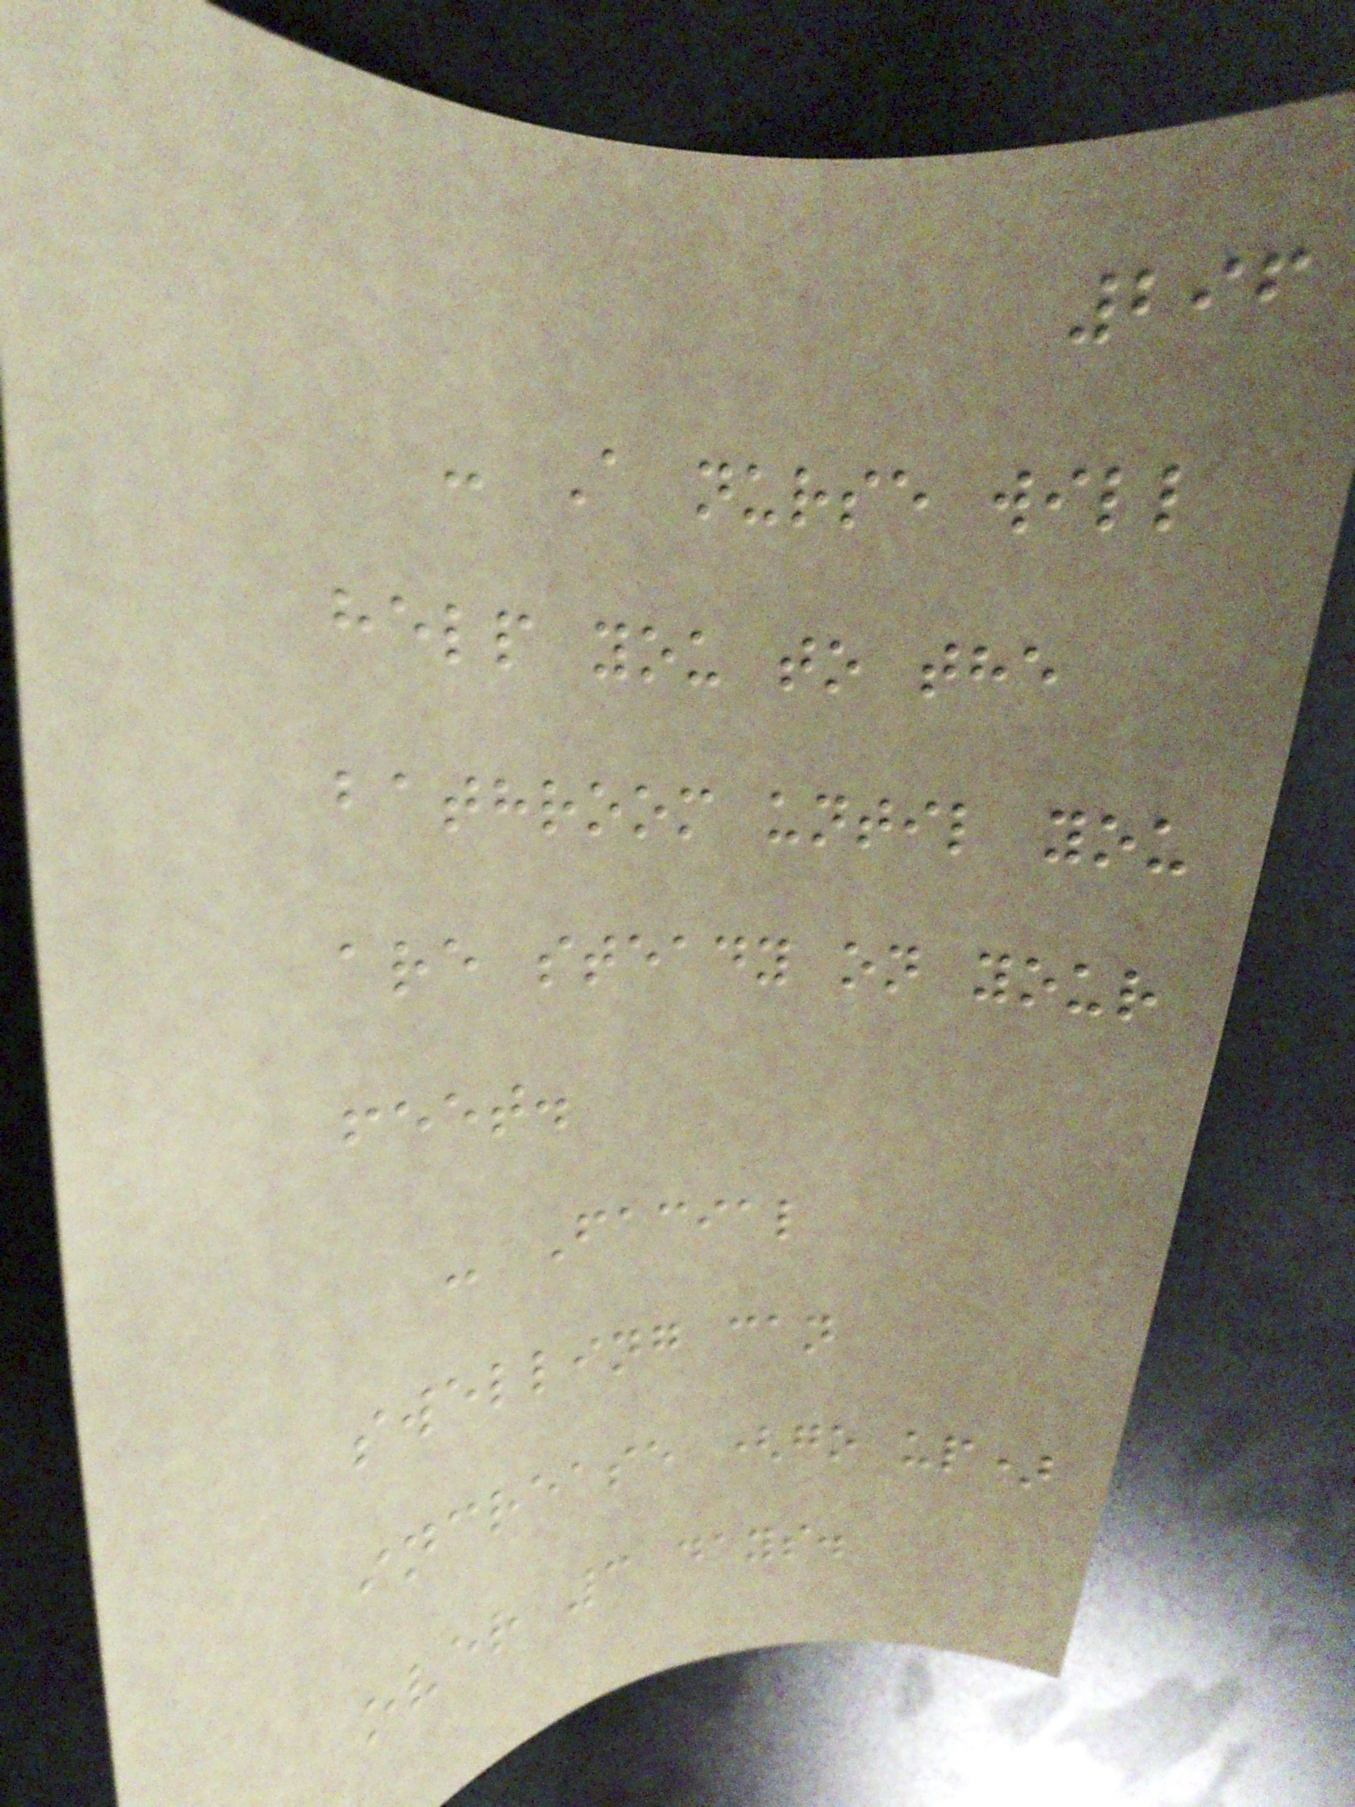296
- A nurse will
help you to the
bathroom until you
are steady on your
feet.
- Facial
swelling can
increase (go up)
over 3 days.
